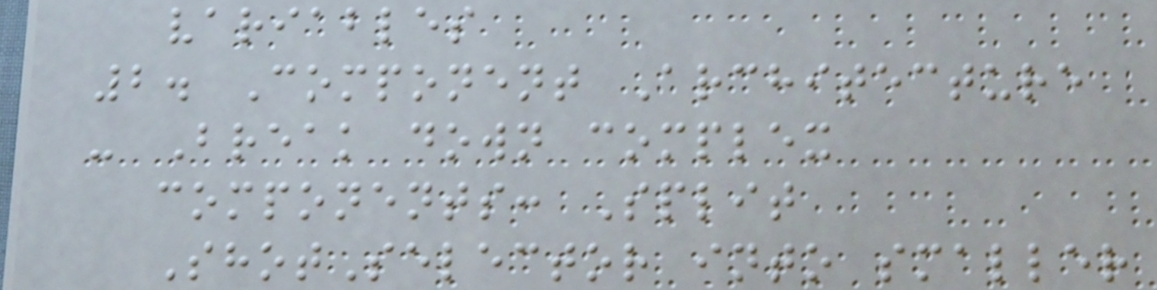variables
2. Component Architecture
- Break down complex
components: Split
ShotSelector into smaller
